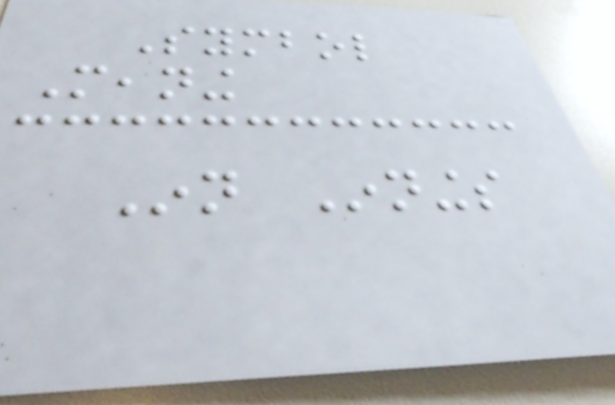Symbol
Meaning
Inn Innings
